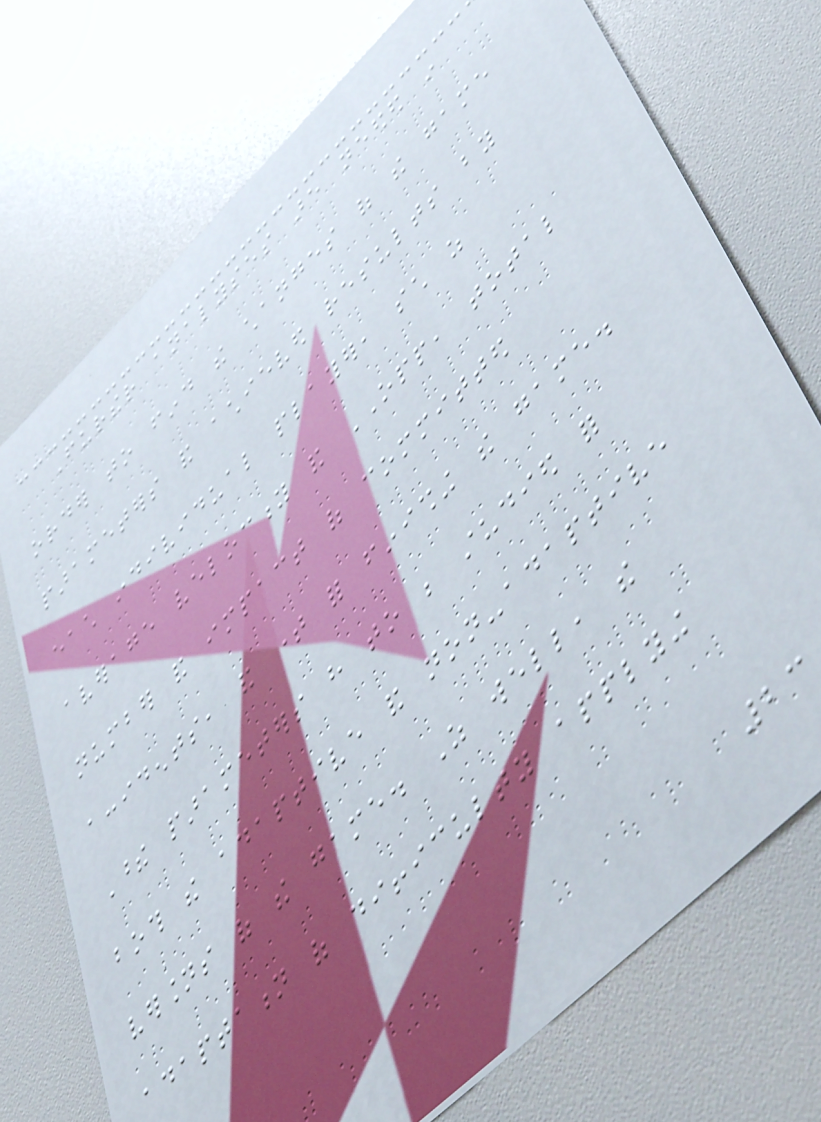Further analyses are needed in
order to find the changes of the game
parameters and achieved results by
each individual player, such as
average velocity and OPP, total
number and impact of committed
accidents, and time for finishing the game.
These parameters have to be studied for
both the adaptive and non-adaptive
versions of the game. As well, the
adaptation of difficulty applying
23
